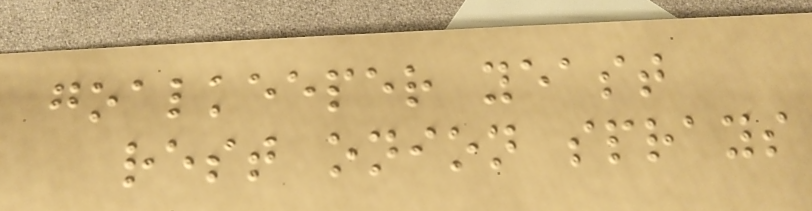goalkeeper yeast
rest onion sprays
